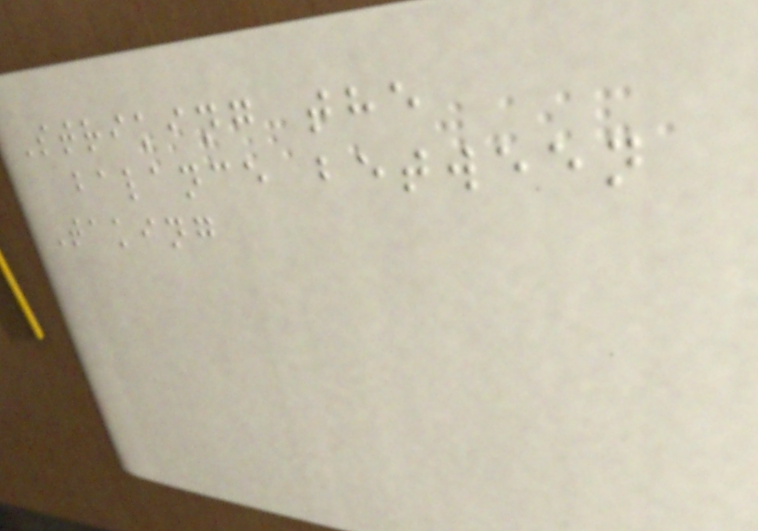Striking the
balance between
Taking
